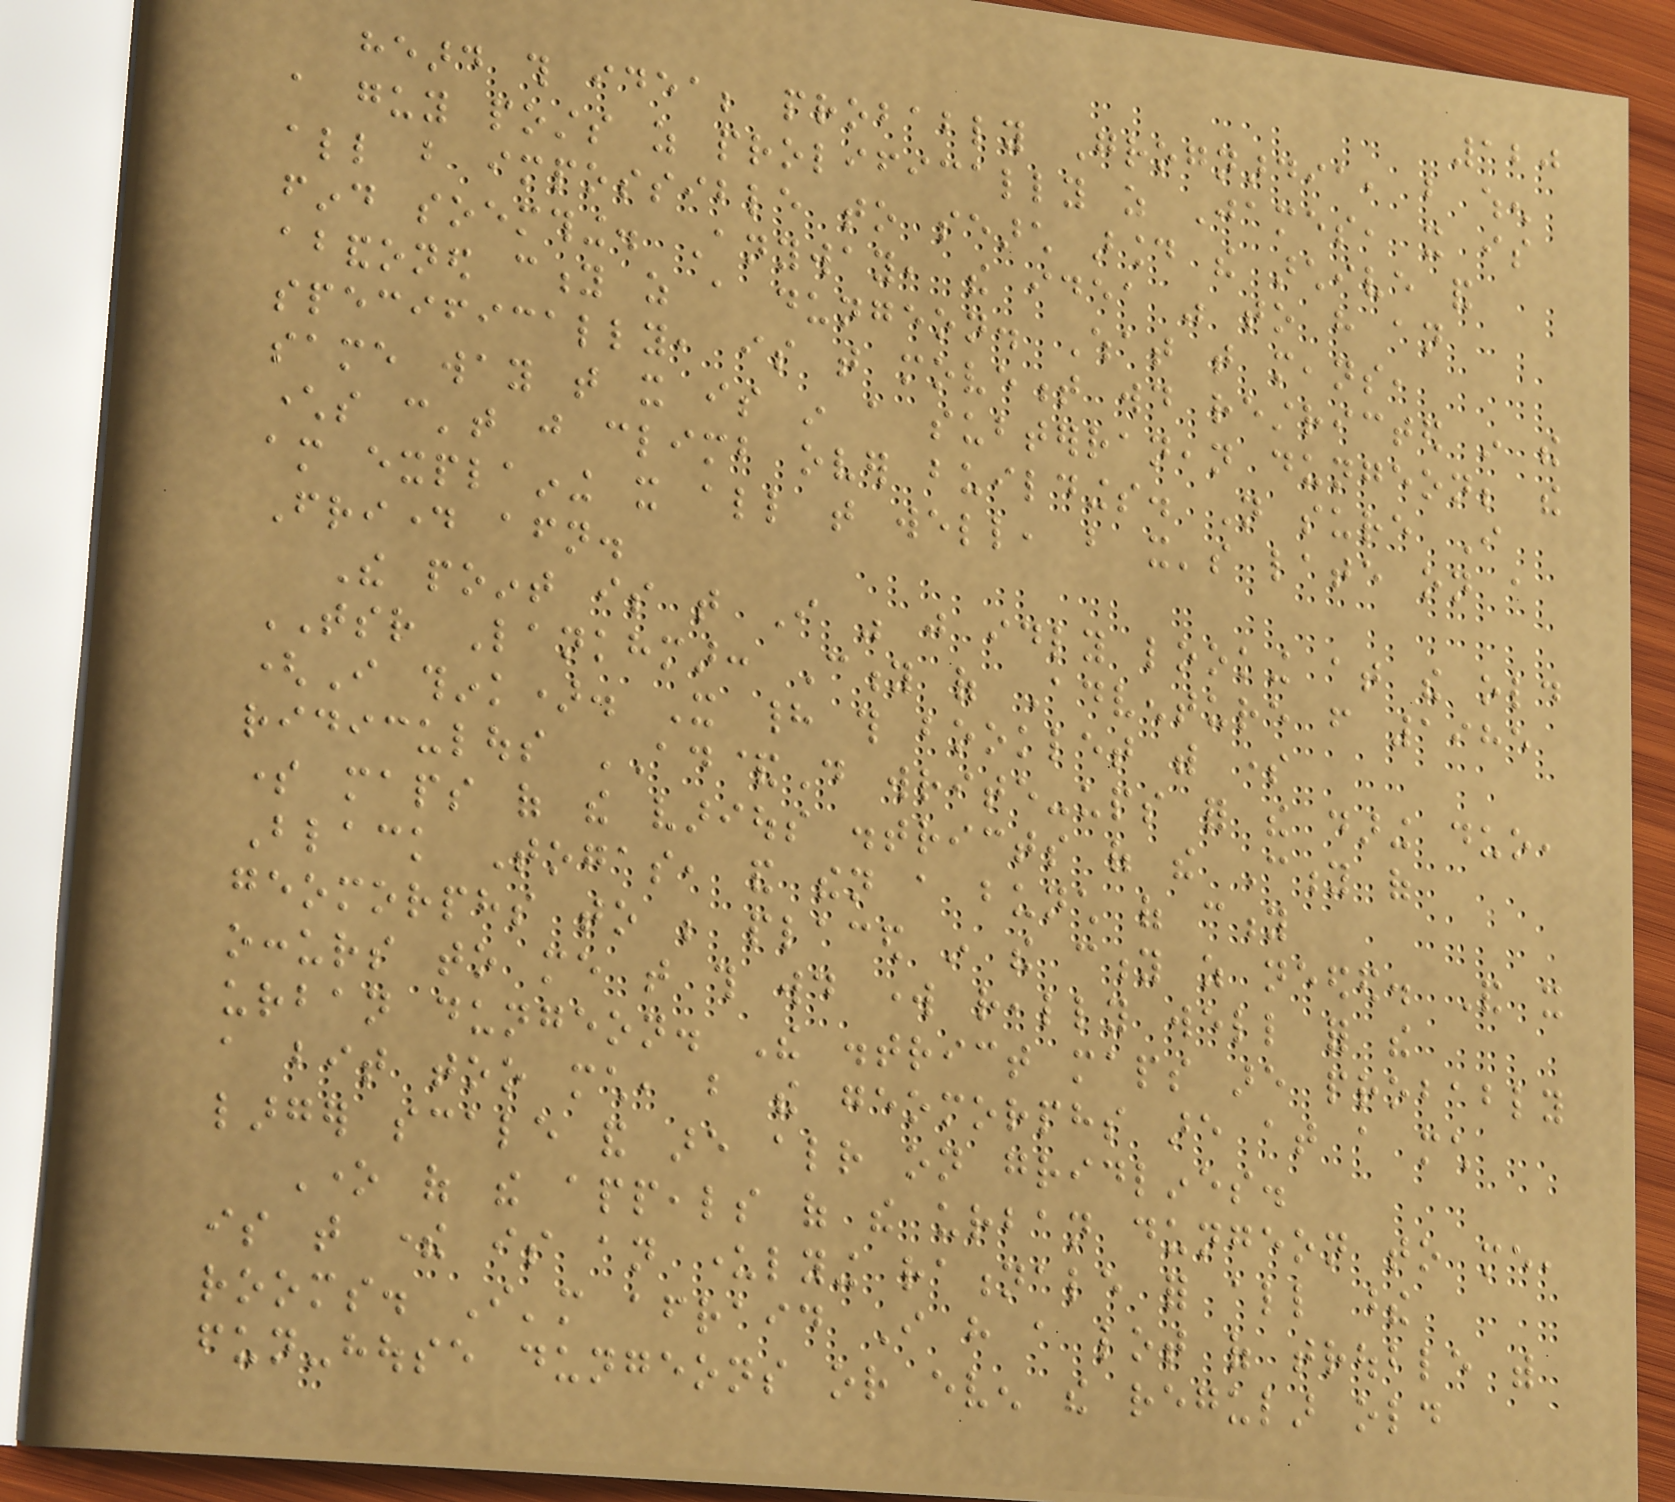120
heard this idea; probably Grognardia, but when
a guy posts as prolifically as James, it is
all but impossible to search around the archive and
find soemthing. Anyway, the idea was to have an
abandoned city as a dungeon. What that means,
specifically, is that movement would restricted in the
same way that it is in a subterranean dungeon; the
characters can't just climb over buildings. Not sure I
am explaining it all that well, but it's late on a
Friday afternoon.
The point is that I was just idly looking at the old
TSR Lankhmar: City of Adventure from 1985
(I think). It had this booklet with some
ridiculous AD&D write-ups for the daring duo,
some maps of the various districts of the City of
Black Togas, and then a bunch of city
geomorphs to be placed in the city as needed. And it
occurs to me that this would work really well for the
urban dungeon. The district maps are probably
a bit too much, but the geomorphs are at a much
larger scale and are already on gridlines.
One of the appeals of the urban dungeon to me,
is that there is an underlying rationale for all these
rooms. I'm afraid I have a lot of trouble with
fun-house dungeons or even the regular old
